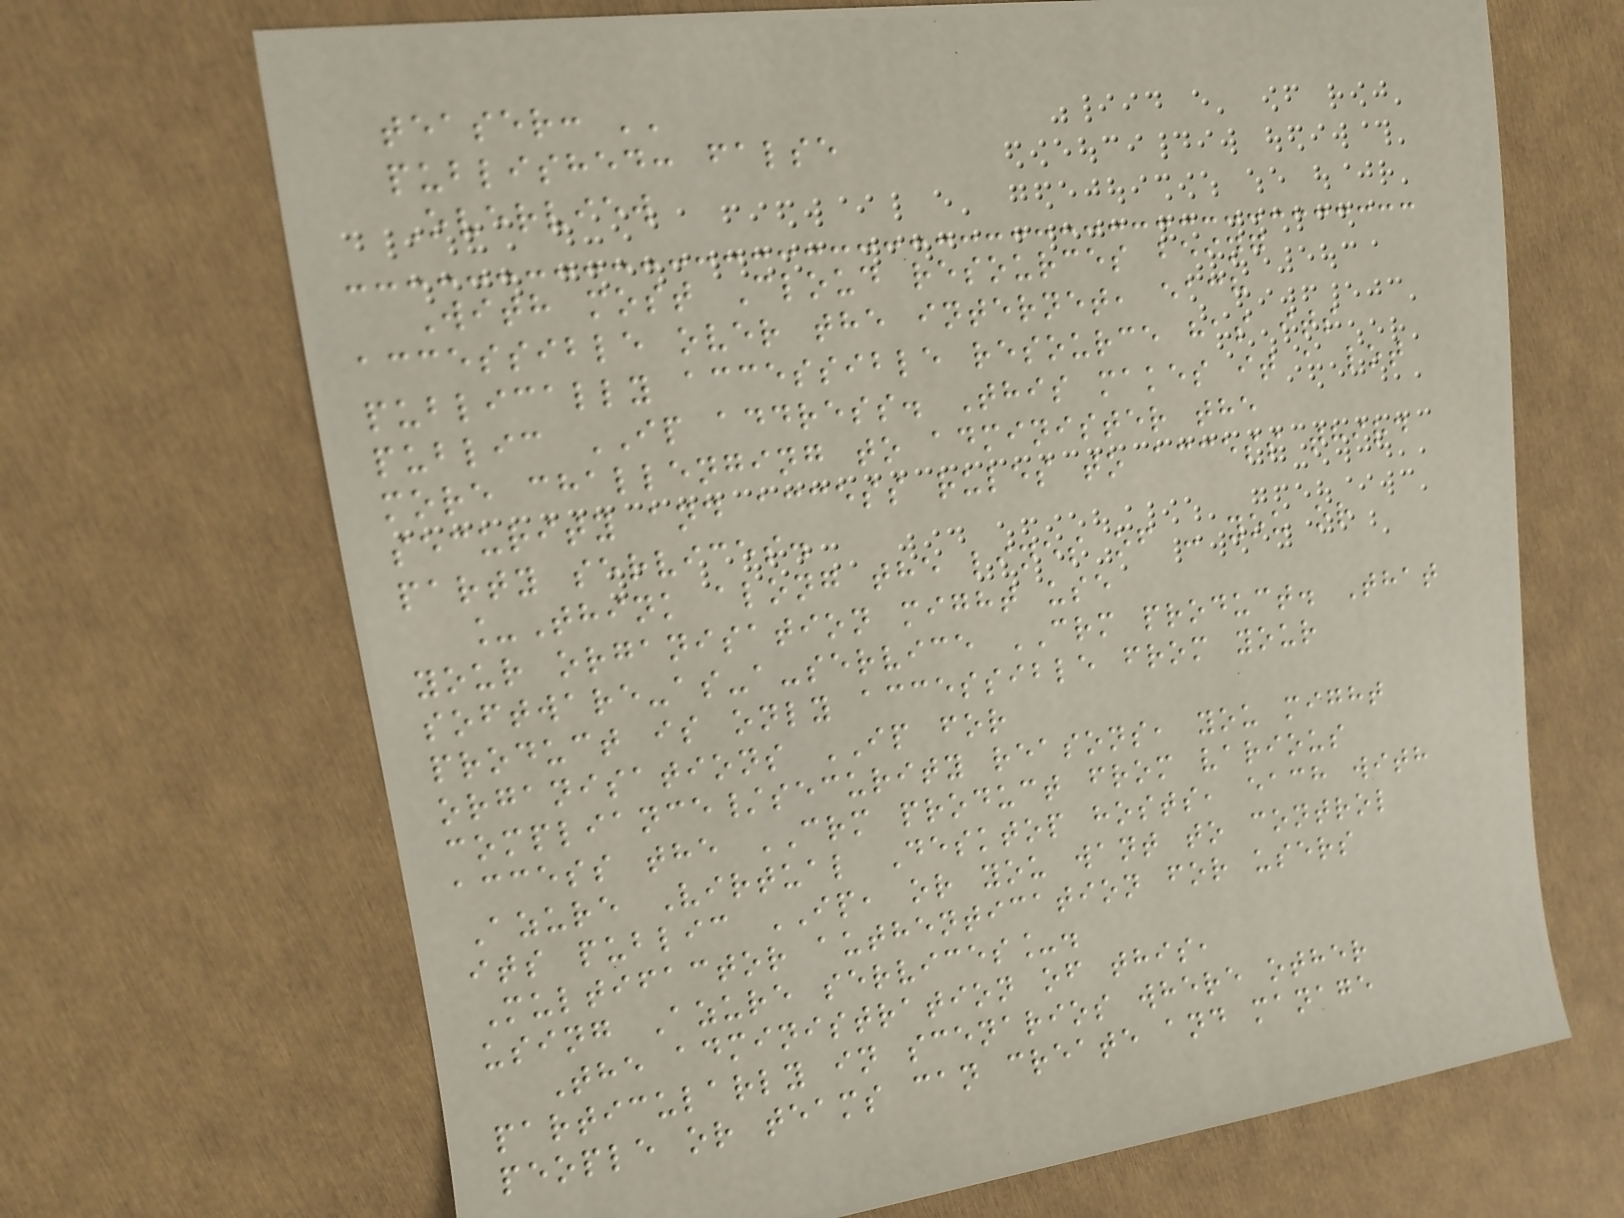teaser: ''
published: false
Overview
With most Cloud resources being
accessible over the internet, each
publically accessible resource has its
public IP address. This makes it a lot
more challenging to administer the
security and access rules to access third
party services.
_Think along the lines of - you or
your organisation might use
software-as-a-service CRM product. That
product is only accessible from your
organisations IP for
compliance/security reasons, you might
access the CRM product from various
Azure Virtual Desktop hosts, each with
its public IP, or you want to control
Multifactor authentication for users
using Azure services_.
The administration of this,
particularly in scenarios where other
people or teams can create and manage
